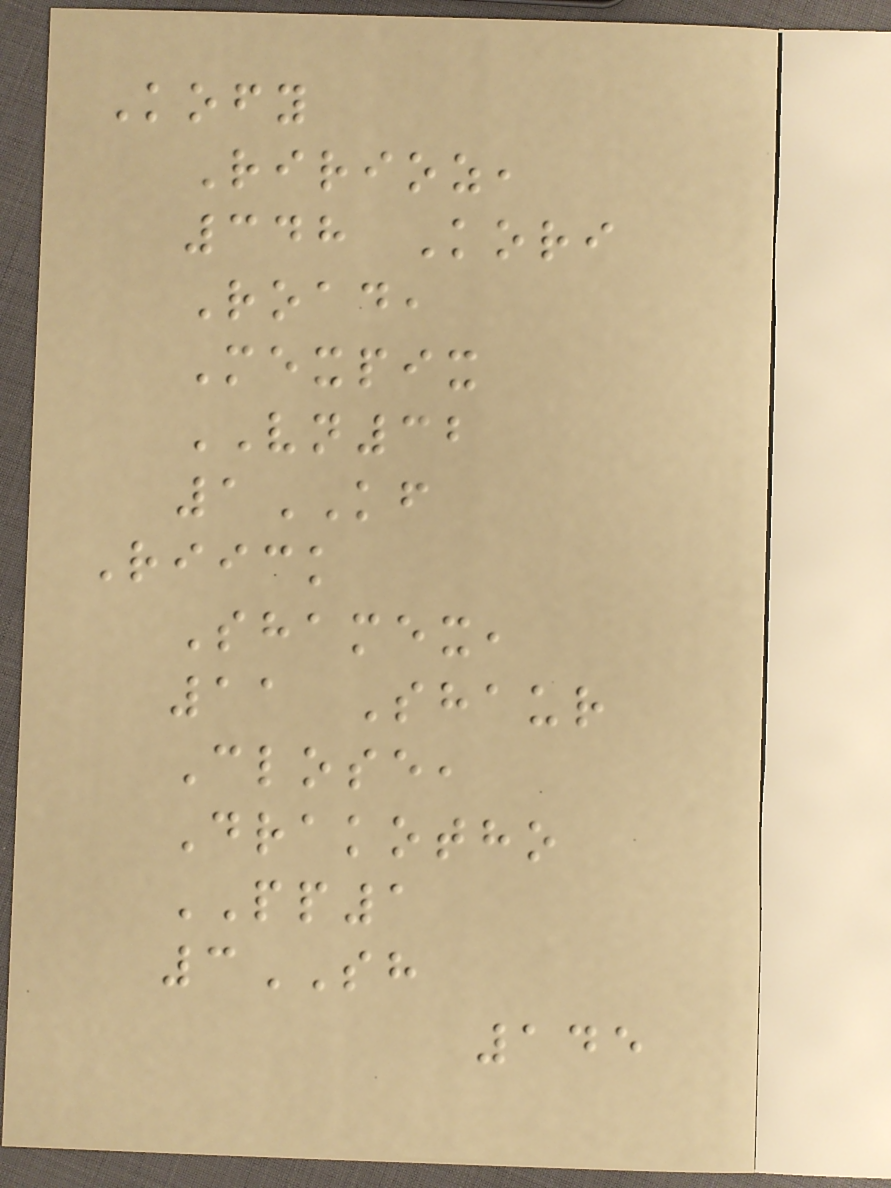Kofy
Ririoz,
348 Kori
Road,
Mexpix
VN32
1KF
Riick
Shamex,
11 Shaur
Close,
Drakotho
PP1
3SH
145
